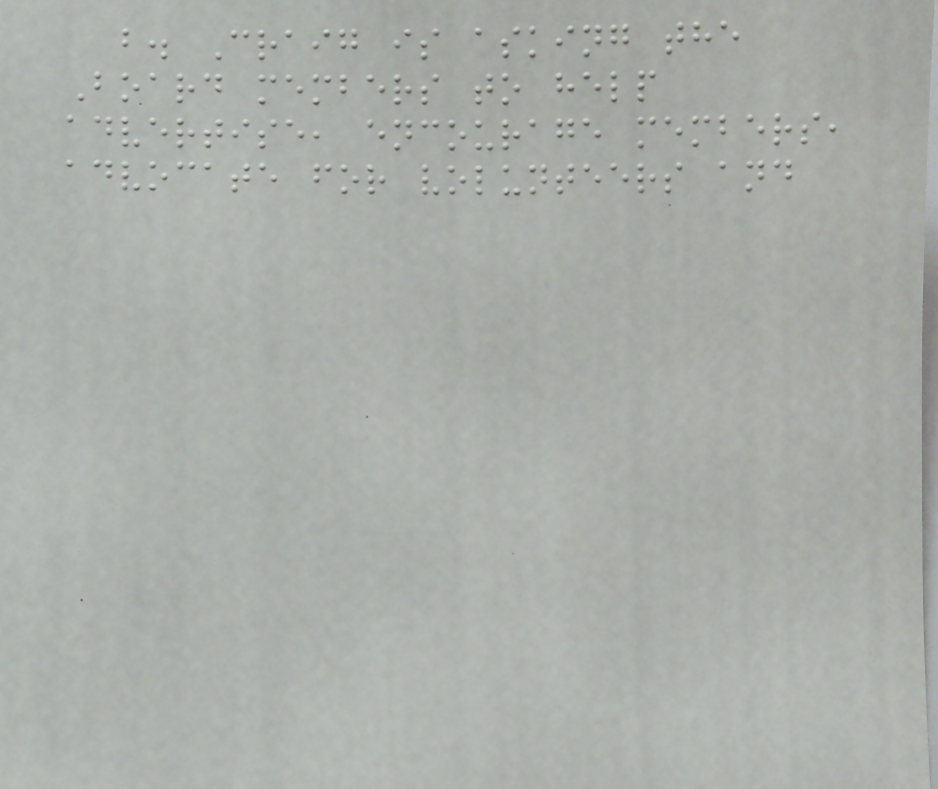b. Craig is asking the
Board members to help
advertise, encourage members,
advocate for volunteers and
